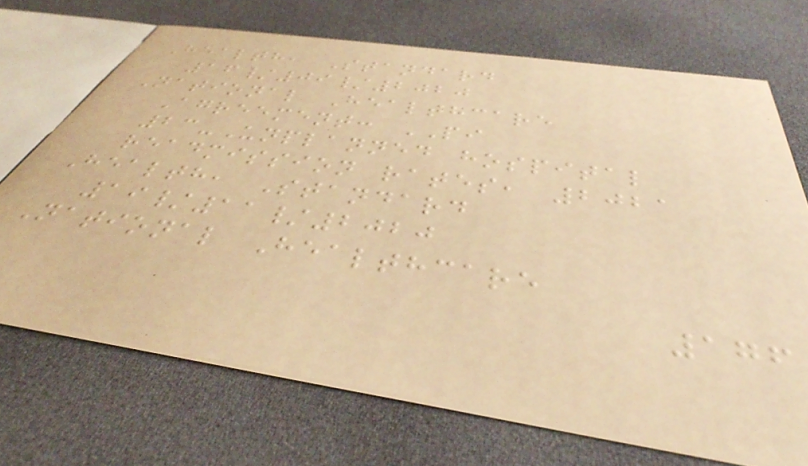Health, Standard
16/09/2020
National Healthcare
Agreement: PI
23-Unplanned hospital
readmission rates, 2021
Health, Standard
19/11/2020
National Healthcare
176
